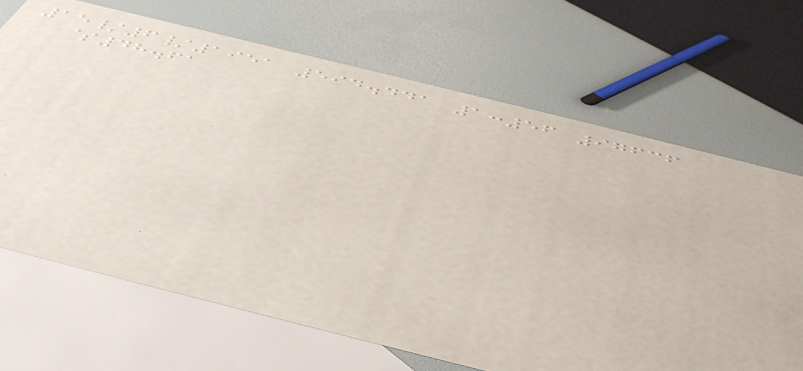15/6/1951 594.441 1:56 97636
$48.61
